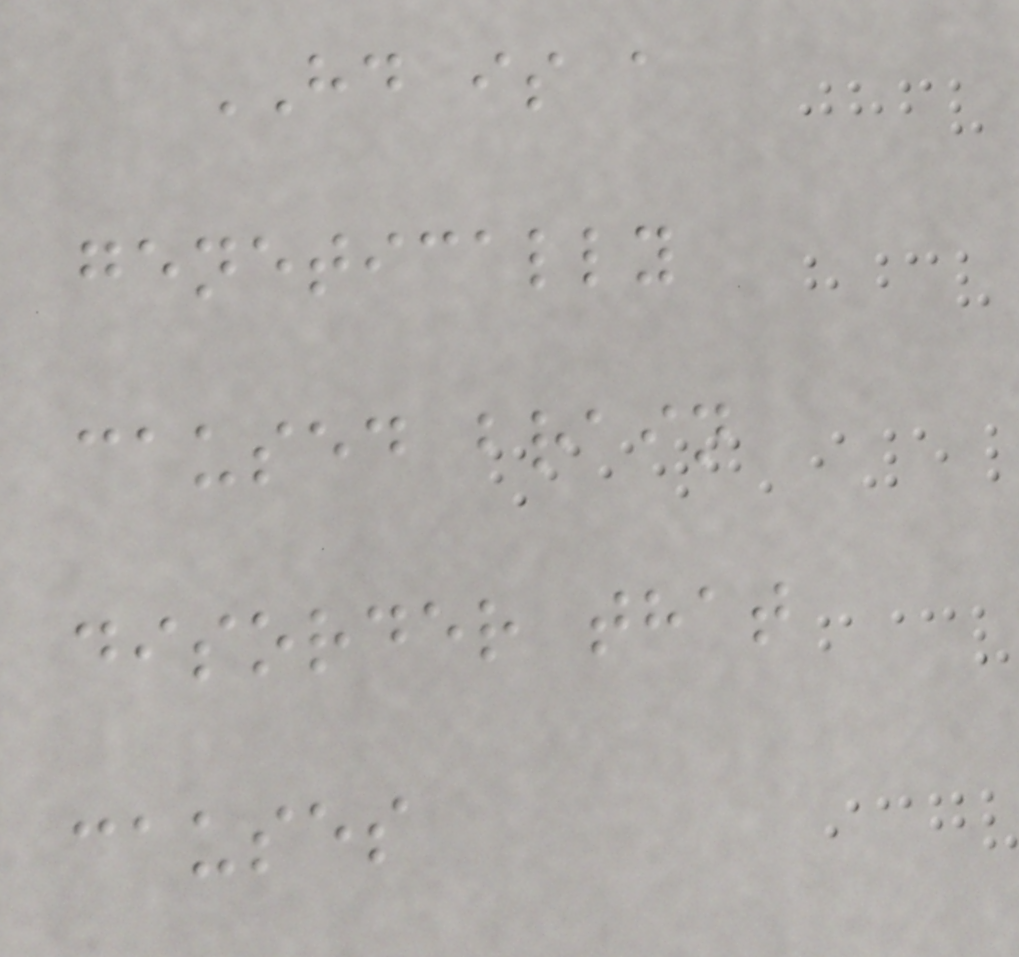HD is a
genetically
caused brain
disorder that
causes
